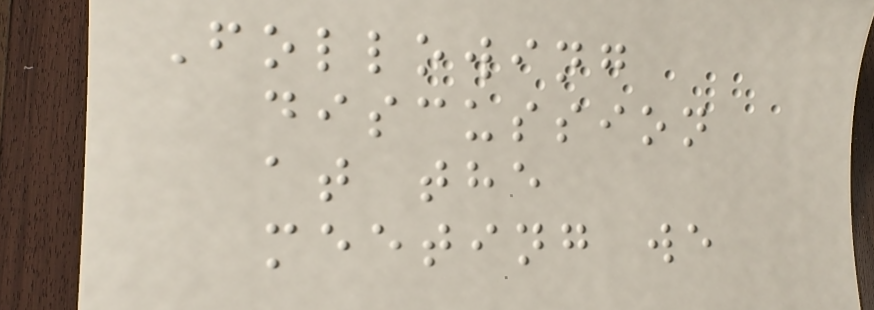Following
discussion
at the
meeting we
